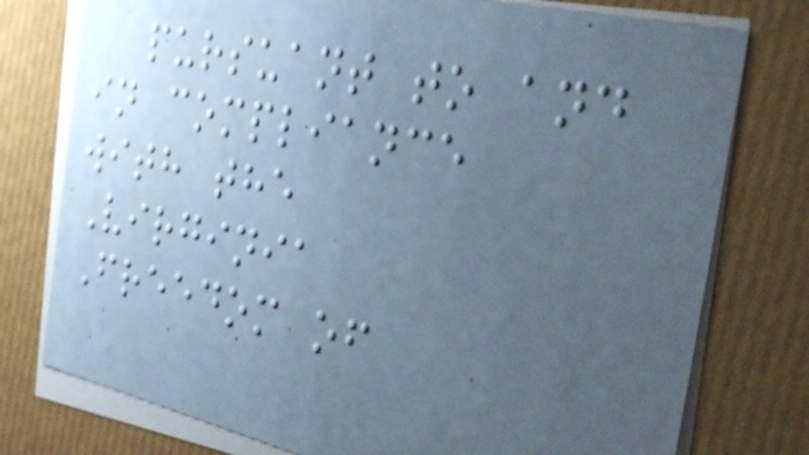pursuant to and
in compliance
with the
Virginia
Freedom of
